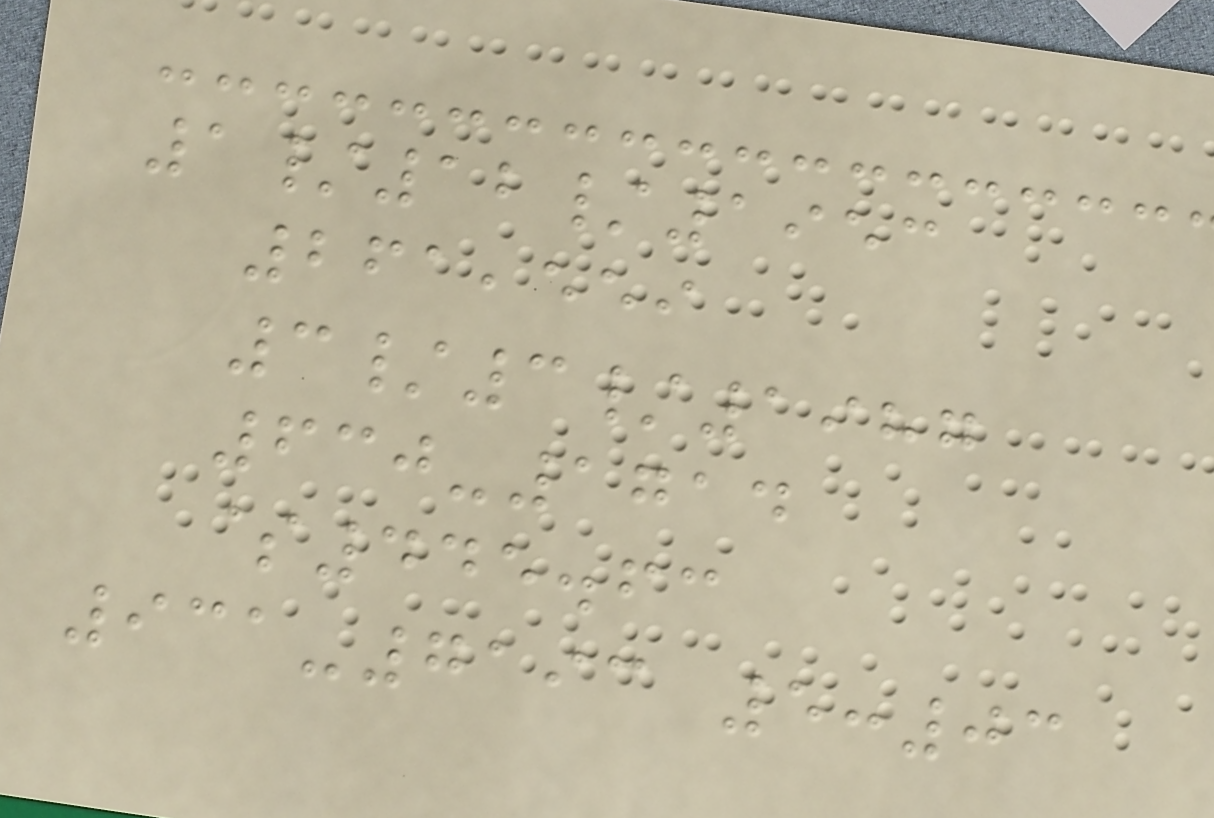1/12/1953
261,559
3/3/1987
630-1714
$445.63
931-7193 5:03
